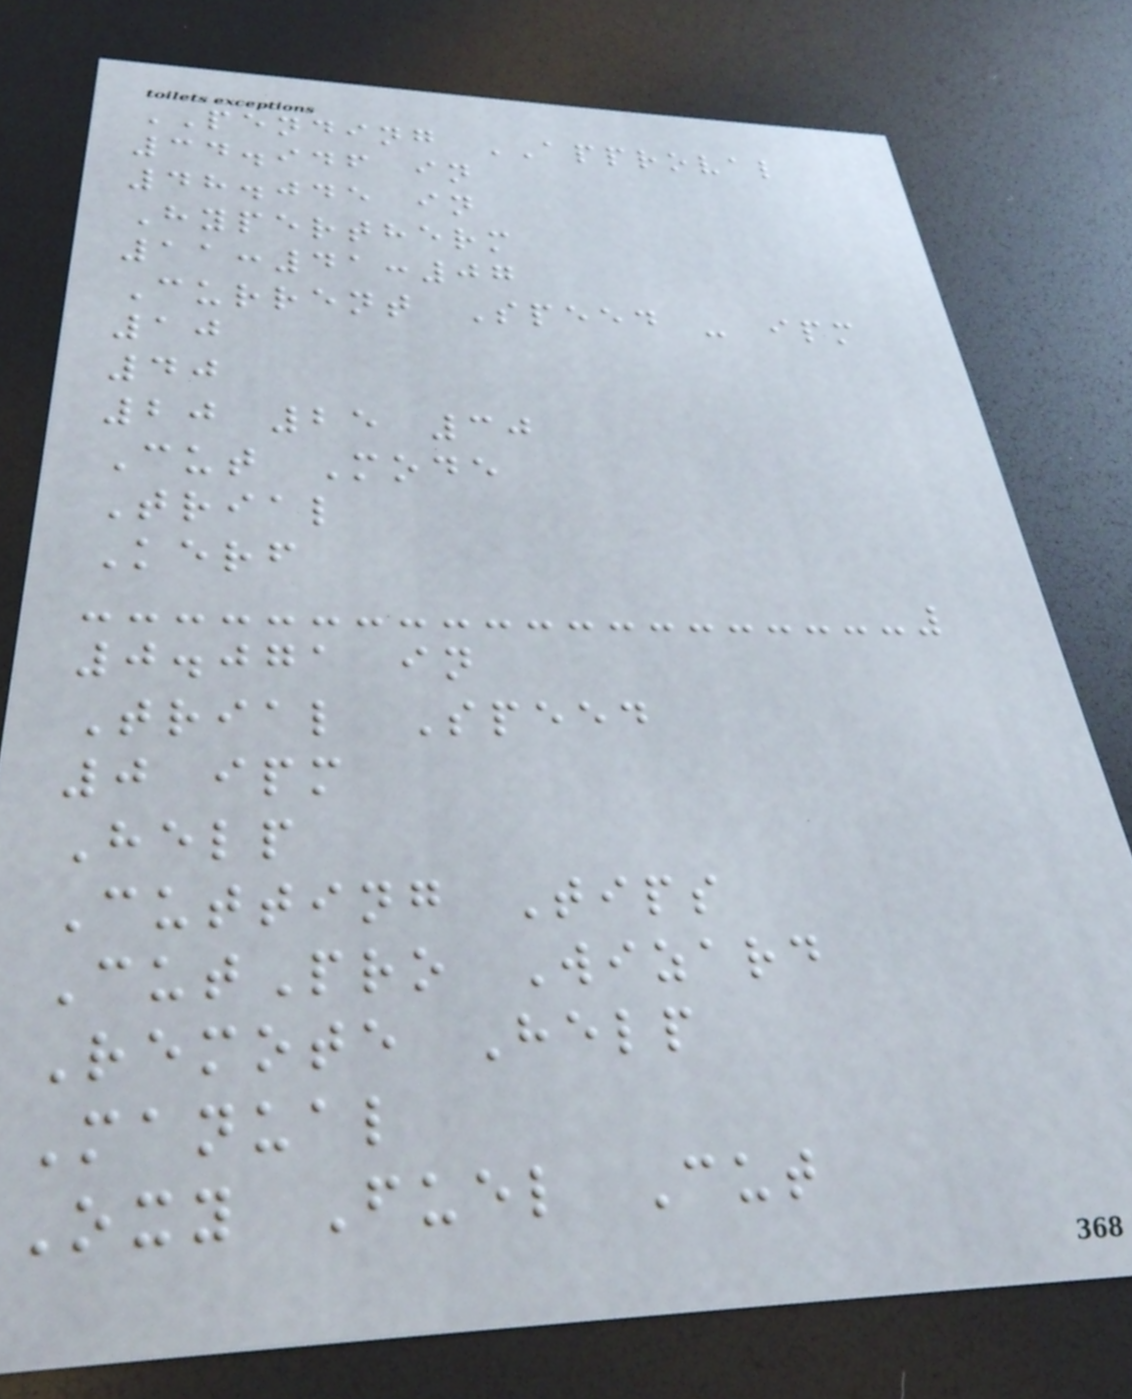PENDING APPROVAL
34.946 in
48.045 in
Hypertherm
11:41:07
Current Speed - ipm
10
40
20 25 30
Cut Mode
Trial
Kerf
0.071 in
Trial Speed
0 ipm
Help
Cutting Tips
CutPro Wizard
Remote Help
Manual
Oxy Fuel Cut
